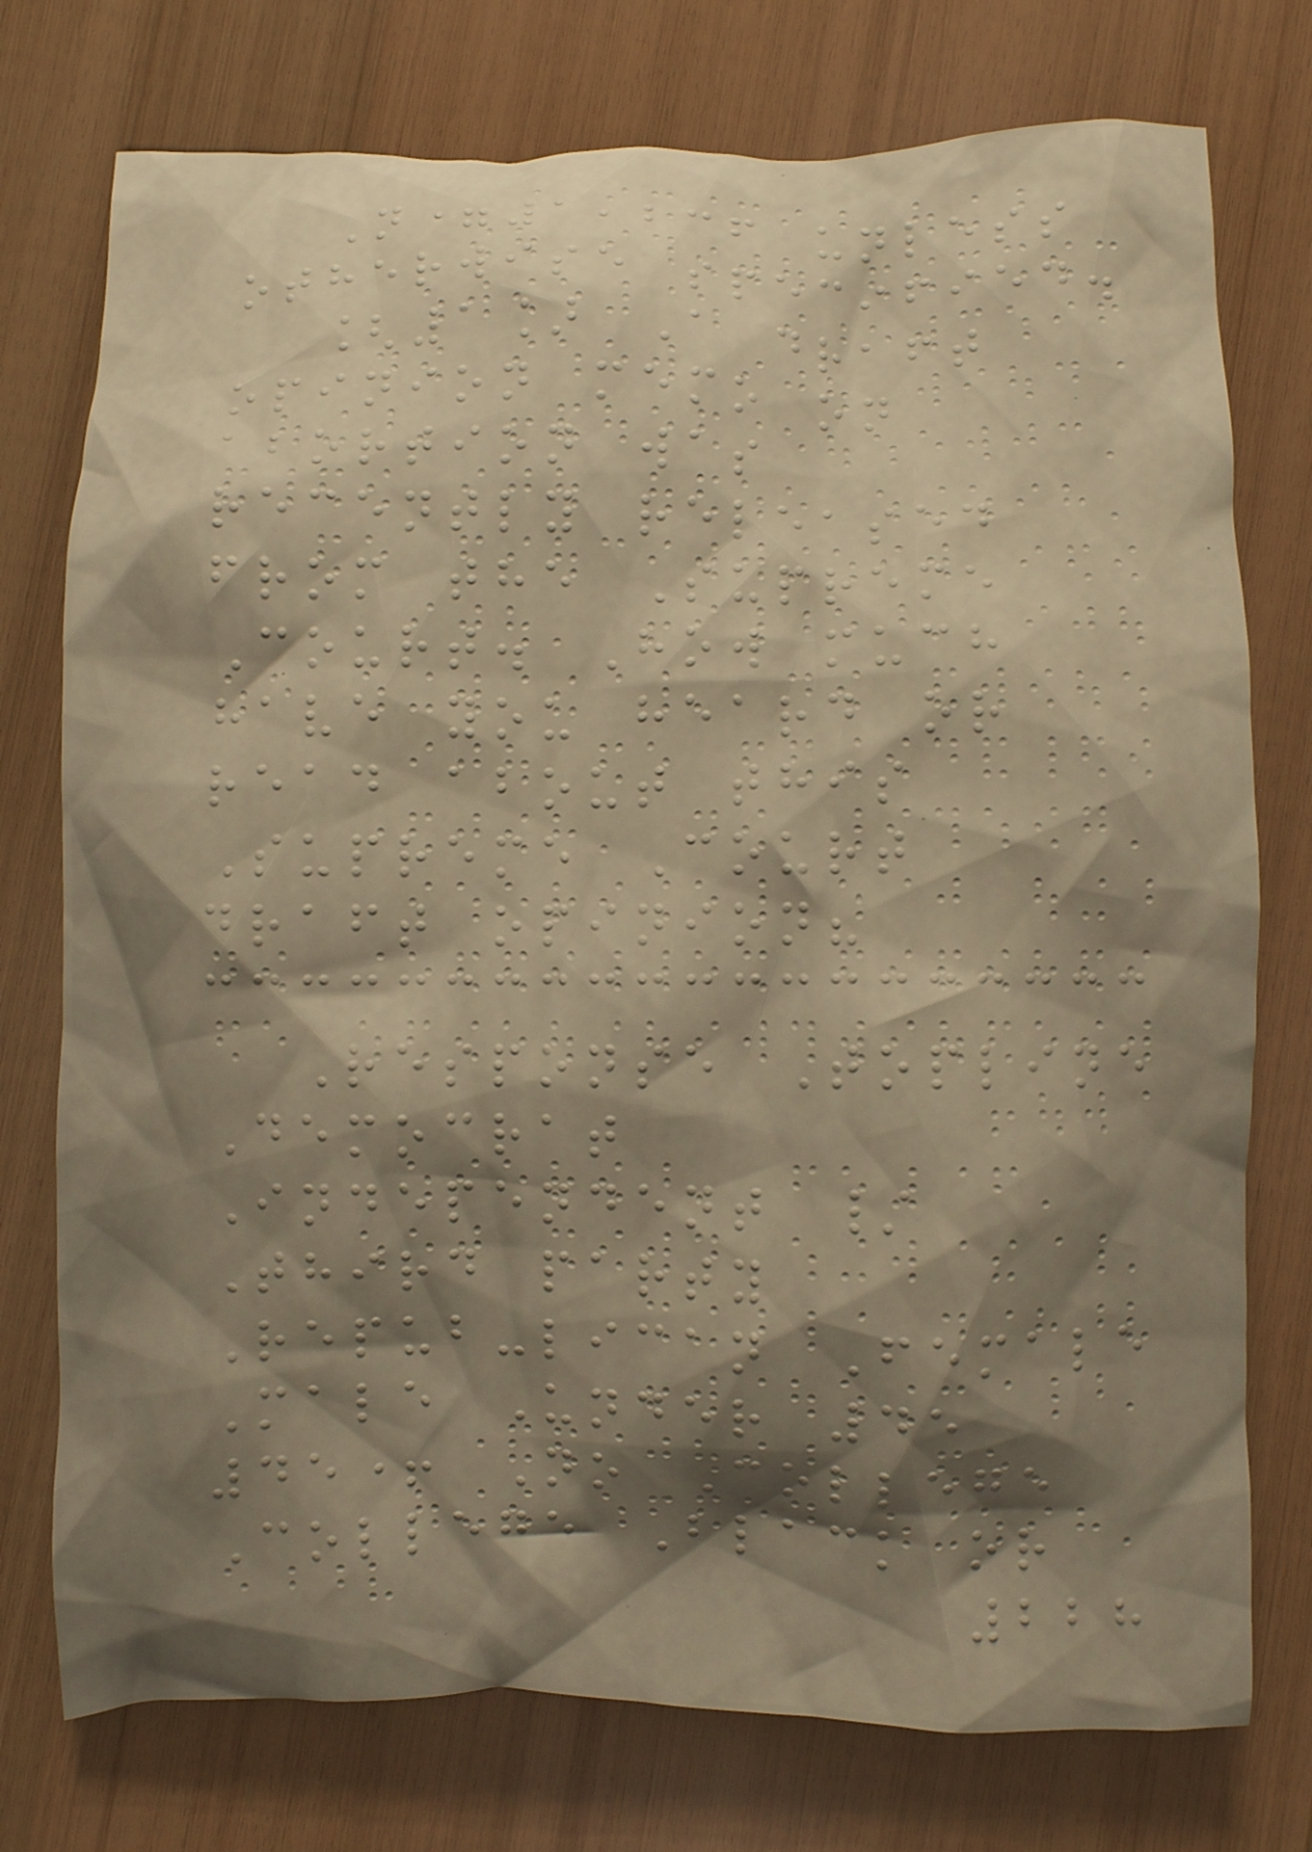N=1,236 unless
otherwise specified.
[1] A draft
opinion memo on
abortion was
recently released
from the Supreme
Court. How much
have you heard or
read about this
Supreme Court
draft opinion?
Response Topline
Democrat
Independent /
Third party
Repub-lican Female
Male Under 45
45+ No College
College Black or
228
